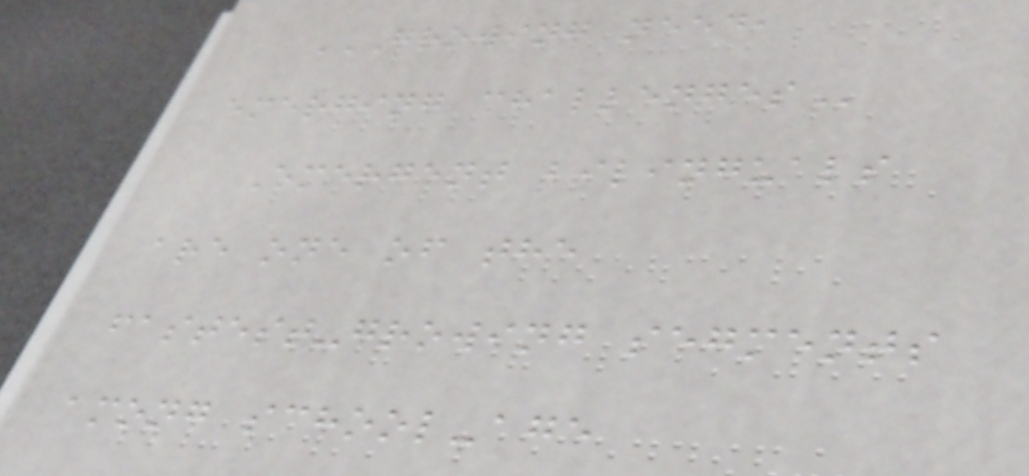GROWING NEED,
EMERGING CHALLENGES
Emergent bilinguals
are one of the
fastest-growing segments
among school-age
